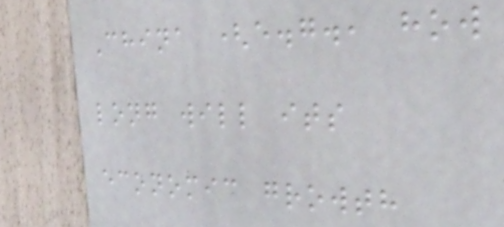China (e.g., how
long will its
economic growth
